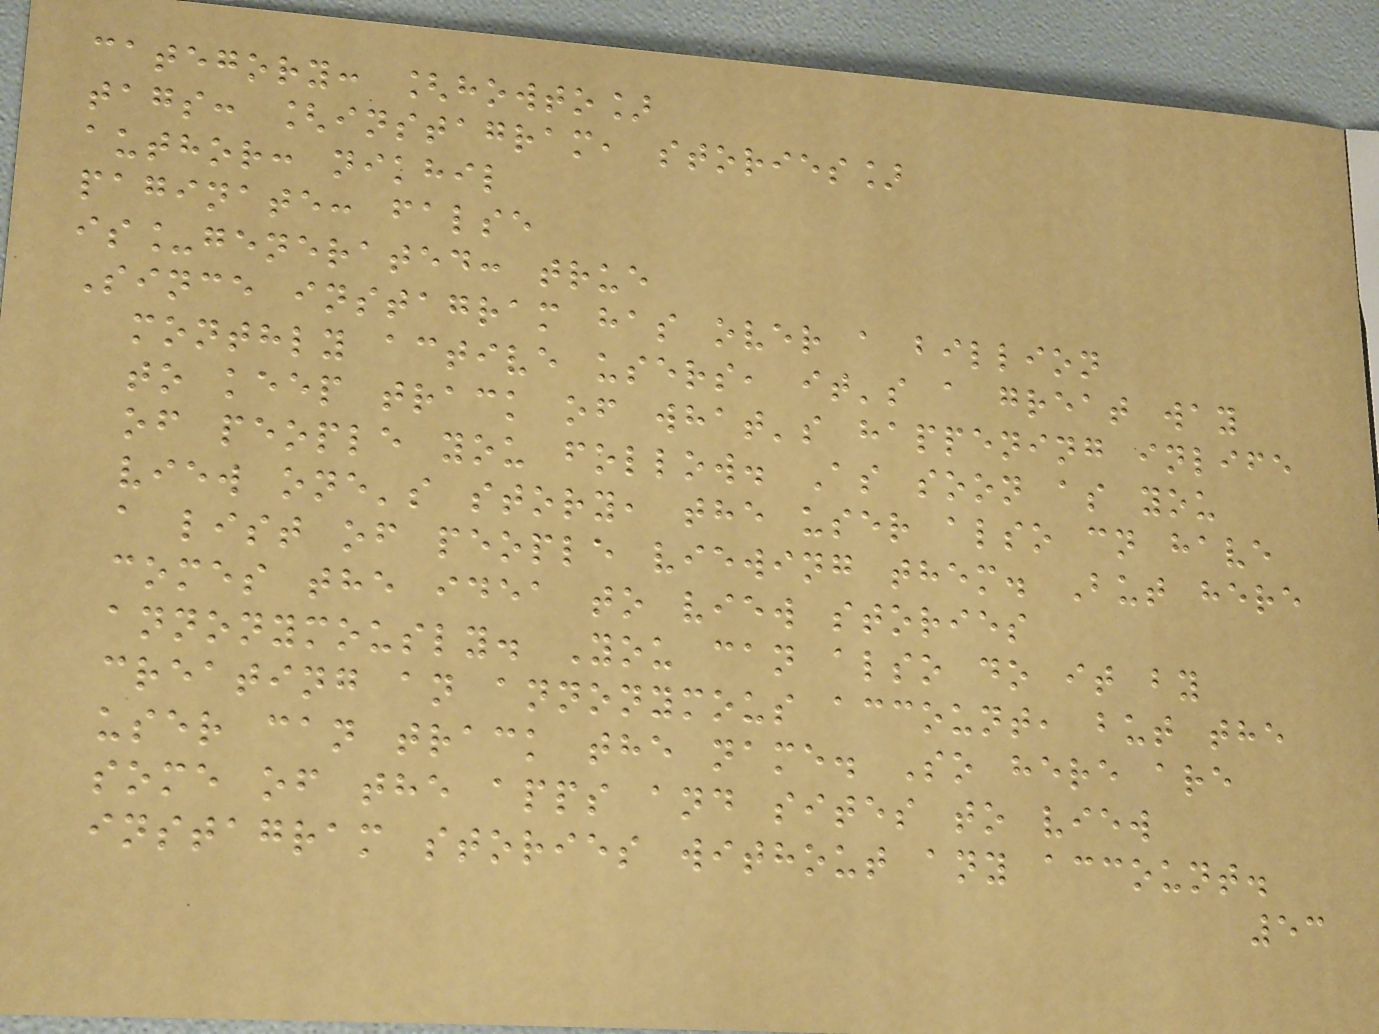category: [howto]
tags: [instagram, stories]
author: nikhil
paginate: false
is_generated: true
Since instagram has over a billion
monthly active users, it's a great way
to keep track of what's happening inlife
of people you follow. As soon as you
view one's story, the user also cn have
a list of people viewing them. But here
comes the idea to view stories
annonymously. You can also do it by
creating an annonymous account, but the
user can track the name. So here are
some of the apps and sites to view
instagram stories without any account.
53
